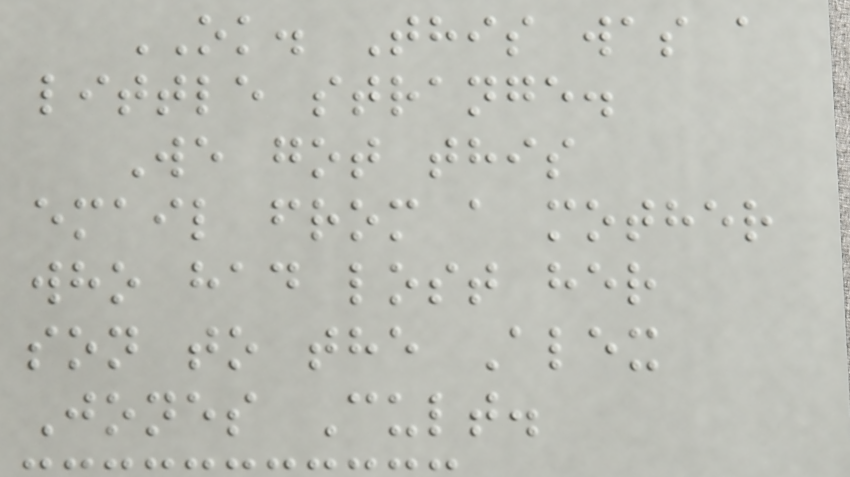OK. This was a
little strange.
We got this
email from a mother
who had lost her
son to the Alex
Jones Cult.
